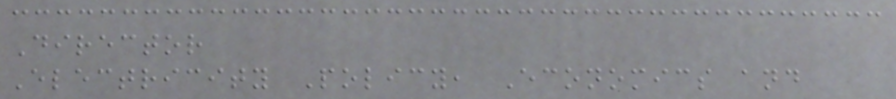Director
Electricity Policy, Economics and
